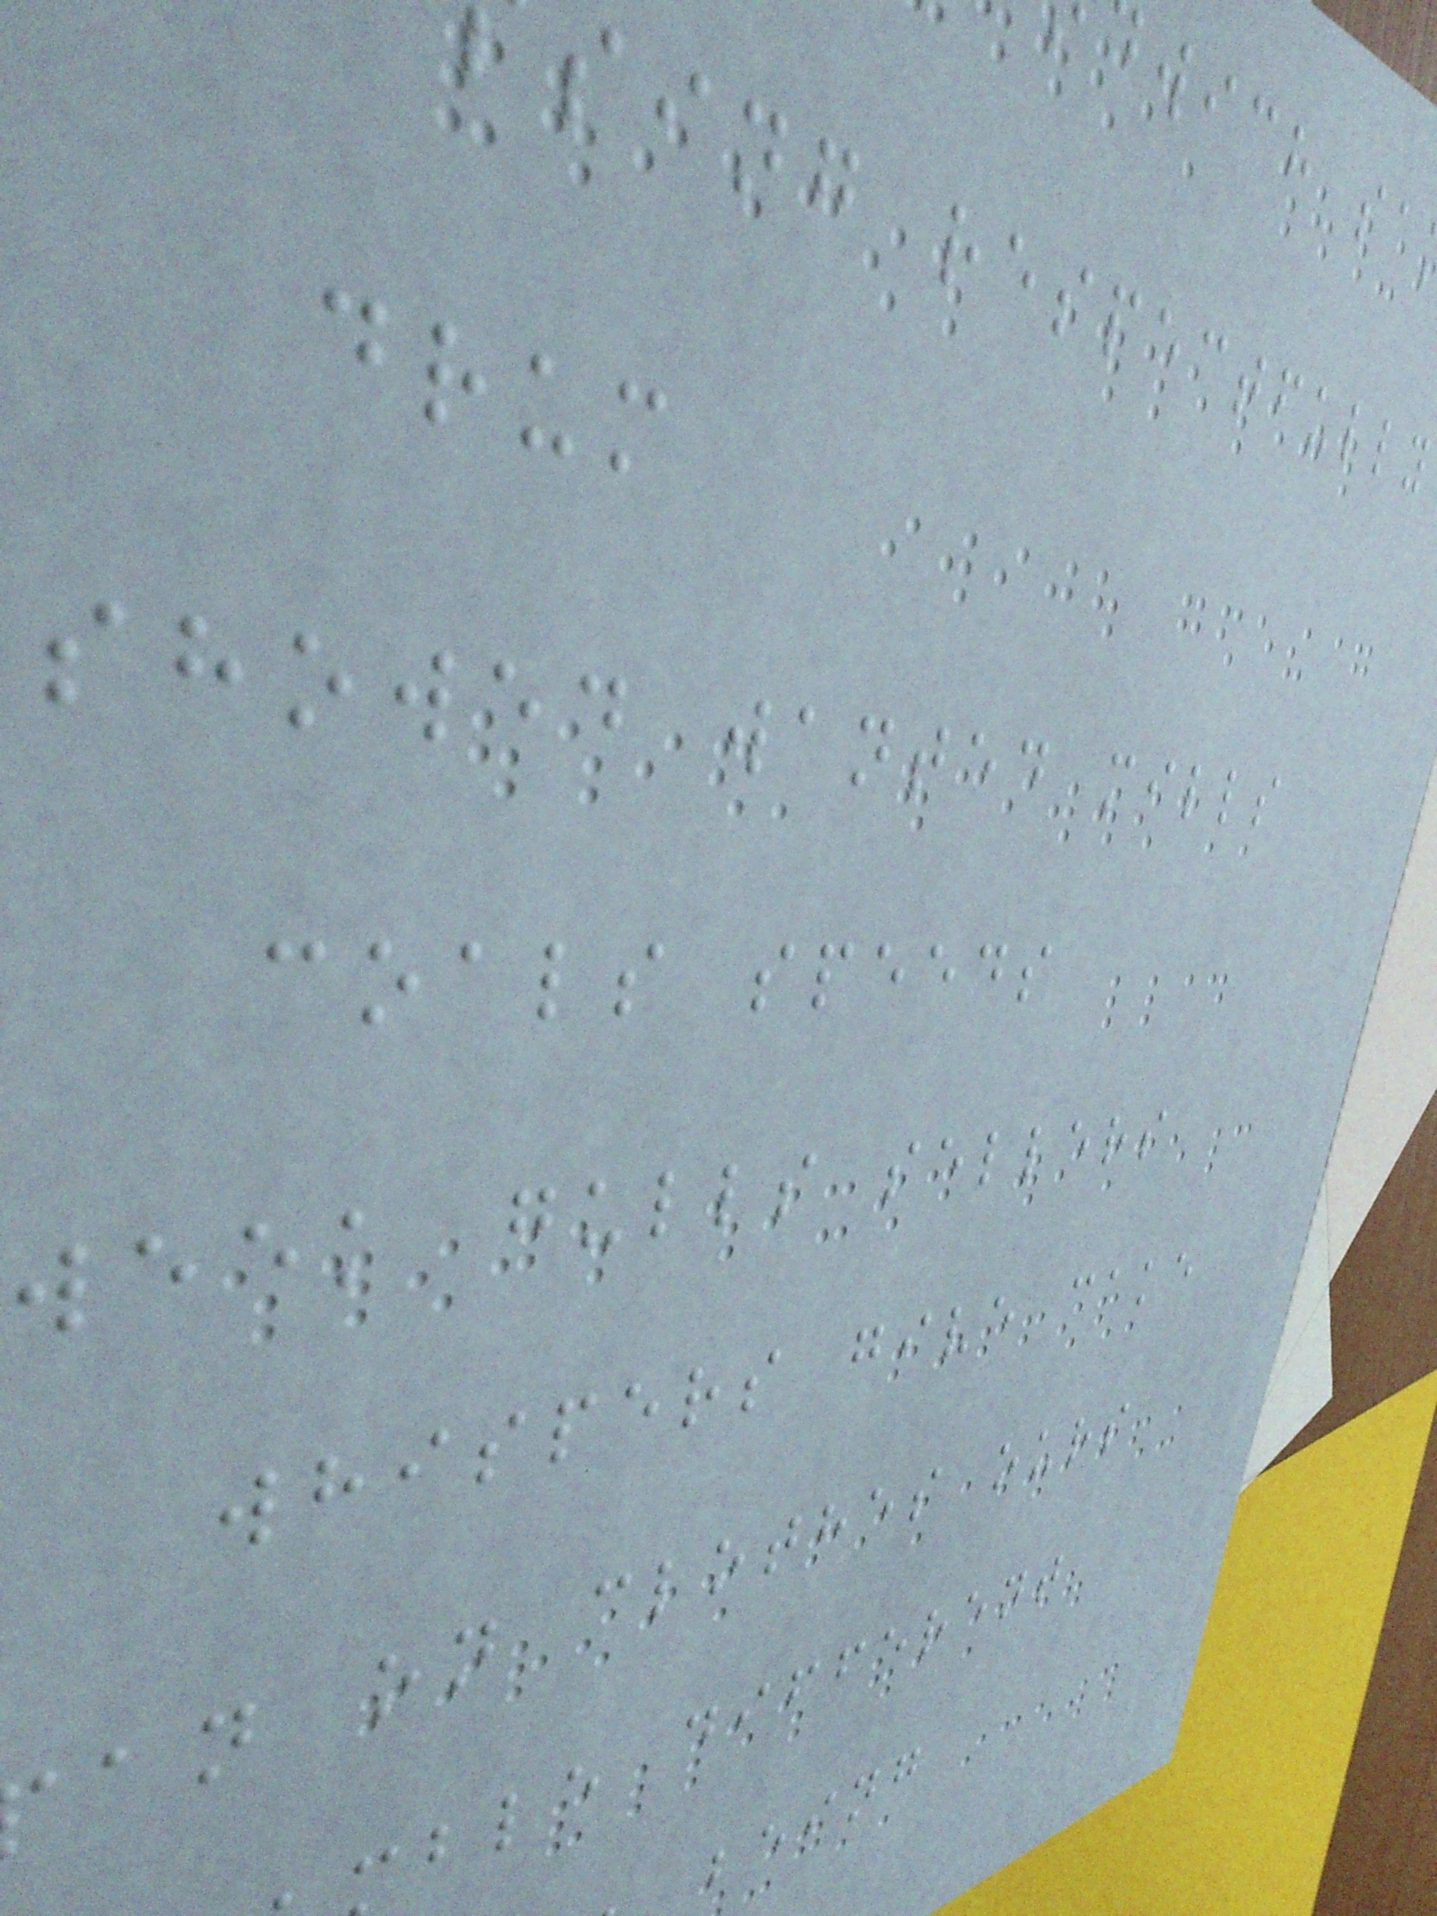wich sa
sing respectfully
drum
showed wanted mills
coals speeds
week gulls sellers
whispers give cake
an on clothes ours
ble different
being
